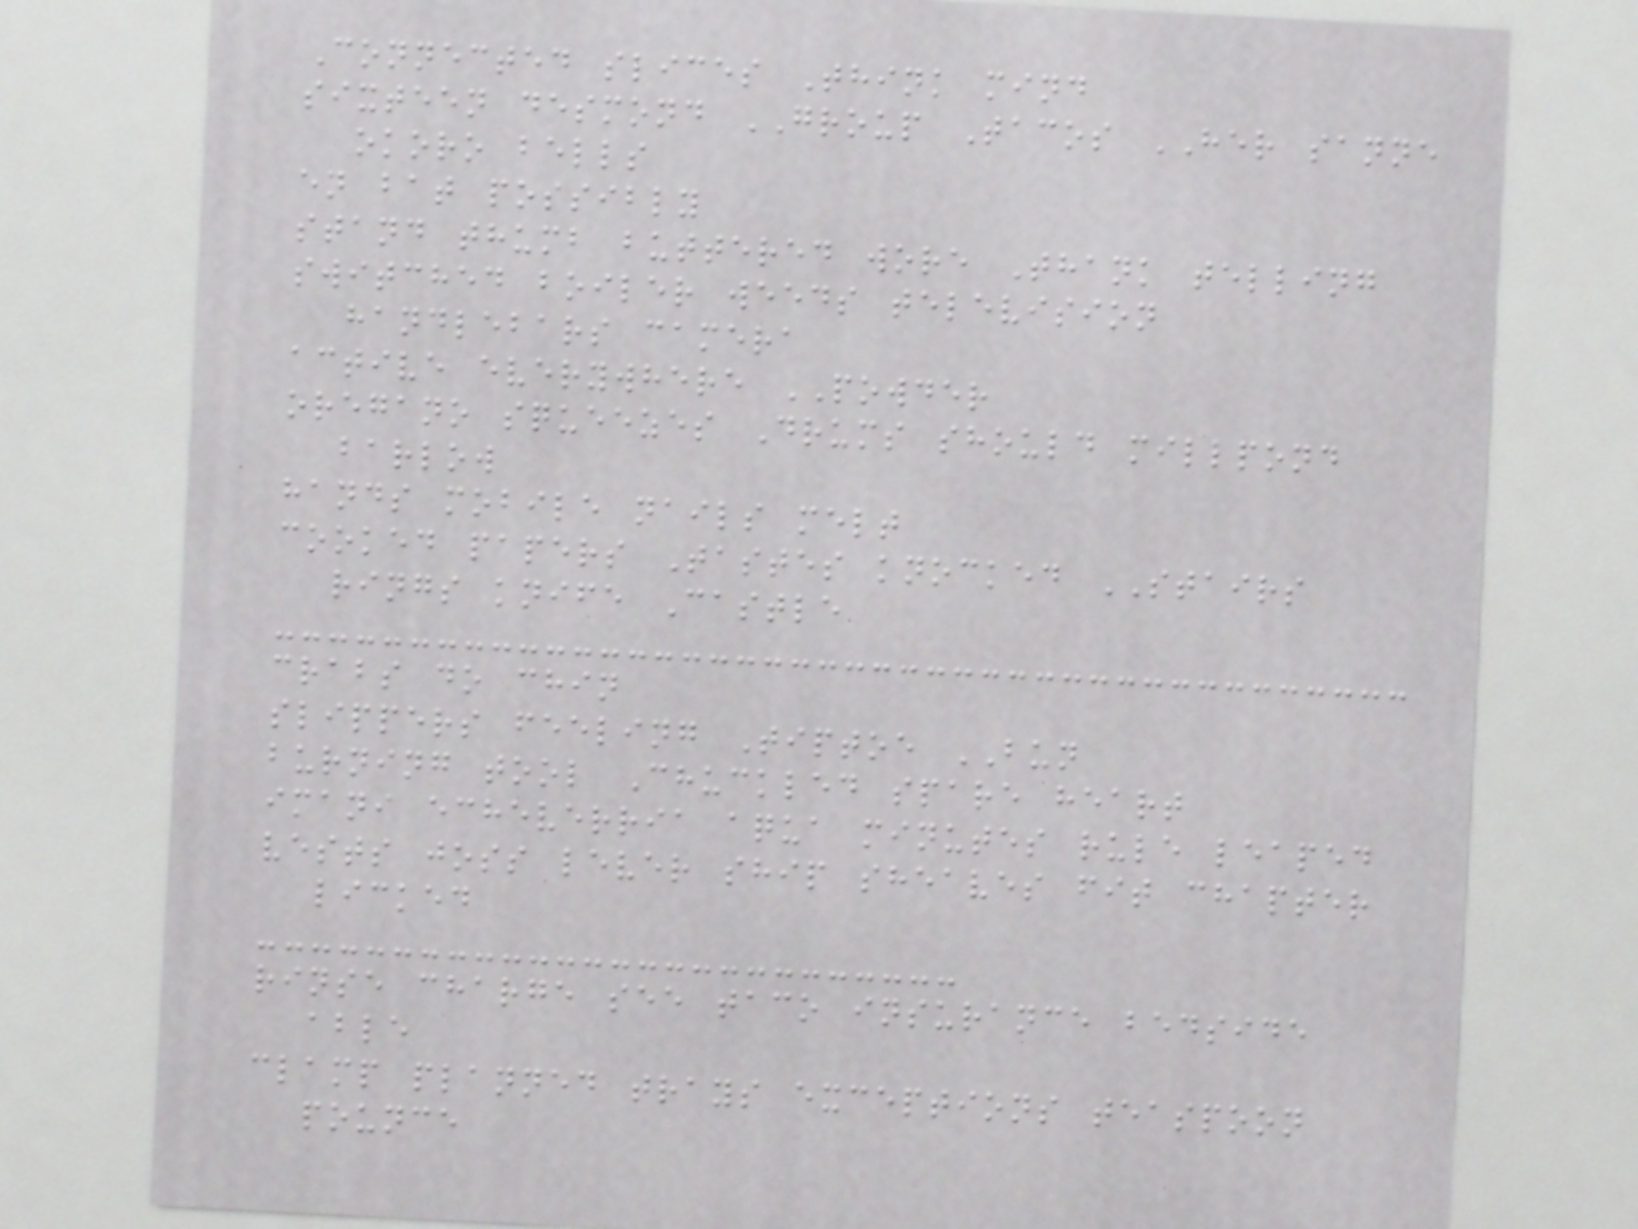Connected slices Think mind
sixteen desmond GROUP Tacos HER sanne
okoro bells
en bat possibly
stand thumb buttered wore Thank telling
switched boiler weeds television
handlebars camera
active everywhere POWDER
oregano squeezes Drums should millpond
barlow
hands mobile nails melt
cooked papers Tastes knocked STAIRS
rings knife Castle
crabs do chin
slippers feeling Tiptoe BUN
burning tool Chuckled spare heart
imani echeverria aqua minutes rule leaped
vests joss lever ship sheaves fit chapter
licked
rinse charge see taco insurance bedside
able
clamp planned trays exceptions teaspoon
pounce
